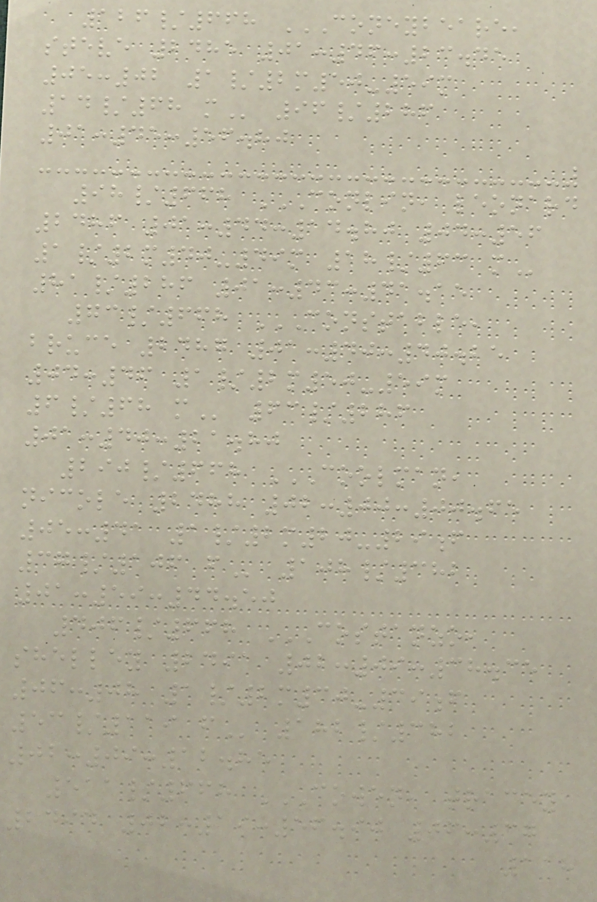126/668 CONEYBEARE,
STEVE 2485 01:46:23.45
05:02 1/2M50-59M
14/68 M 96/286
01:45:56.80
98/668 CONLIN, LEONARD
2486 01:44:14.80 04:56
1/2M40-49M 18/63 M
81/286 01:43:41.15
73/668 CONSTABLE,
BRUCE 2487 01:40:40.25
04:46 1/2M50-59M
6/68 M 63/286
01:40:21.80
290/668 COOLMAN,
NICOLE 2488 02:00:00.65
05:41 1/2M20-29F
37/106 F 108/382
01:59:44.50
406/668 COSTANZO,
SHELLEY 2491 02:09:38.35
06:08 1/2M30-39F
53/119 F 182/382
02:09:12.85
511/668 COWEN, TRACEY
2494 02:19:56.90 06:37
118
